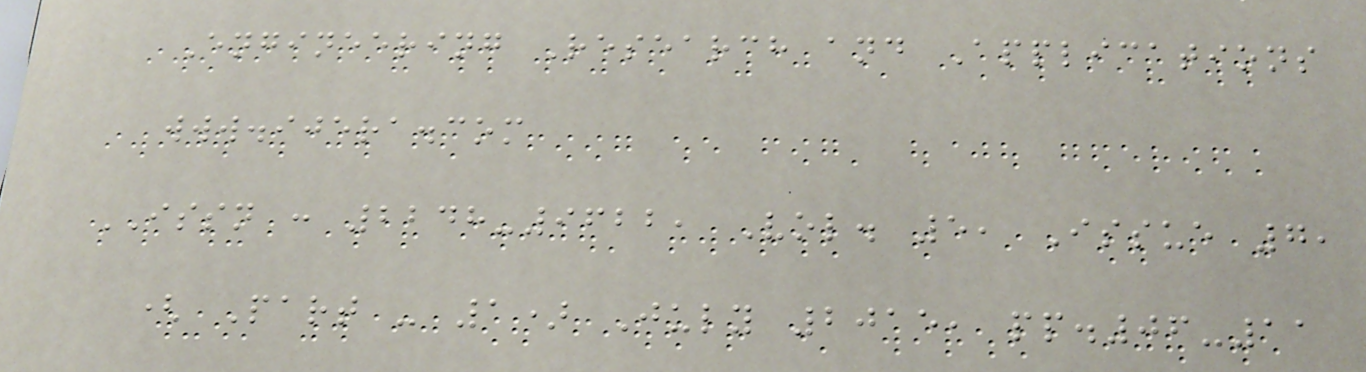Engineering Research and Applications
www.ijera.com
ISSN : 2248-9622, Vol. 5, Issue 7,
( Part - 1) July 2015, pp.06-11
